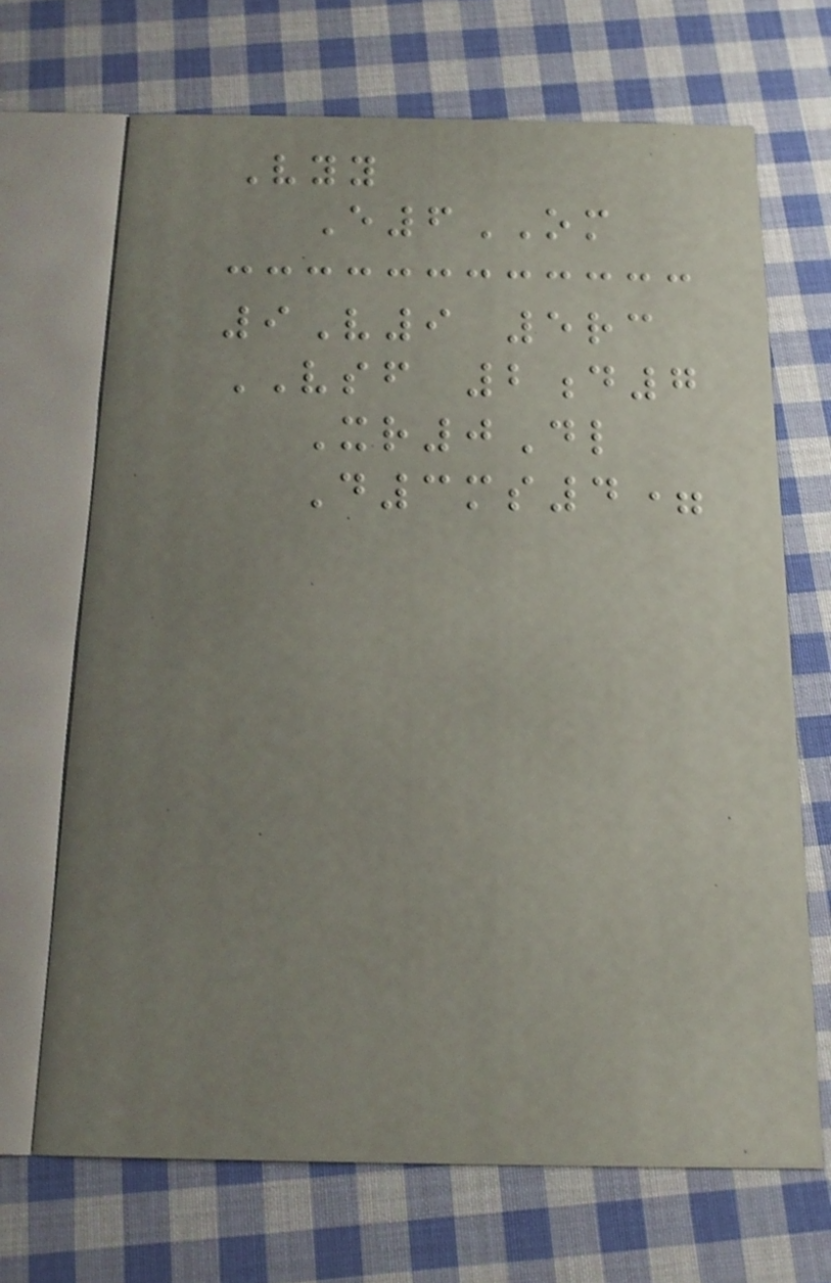Vyy
E6OM
9V9 5rc
VSF 2d7
Xr0Dl
D3ms4=
